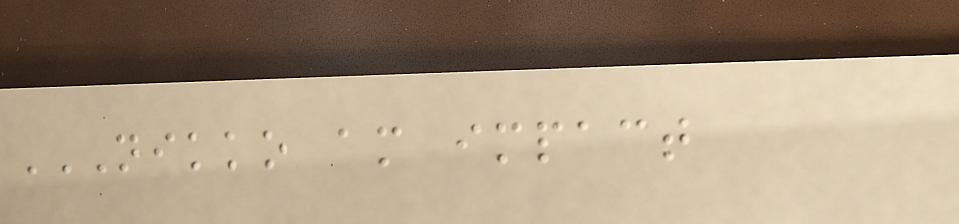NIKKO AM IMPACT
